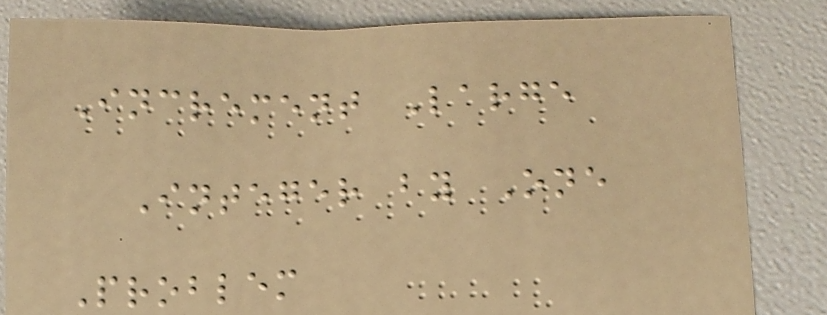Increment Large
Integer by One
Problem
